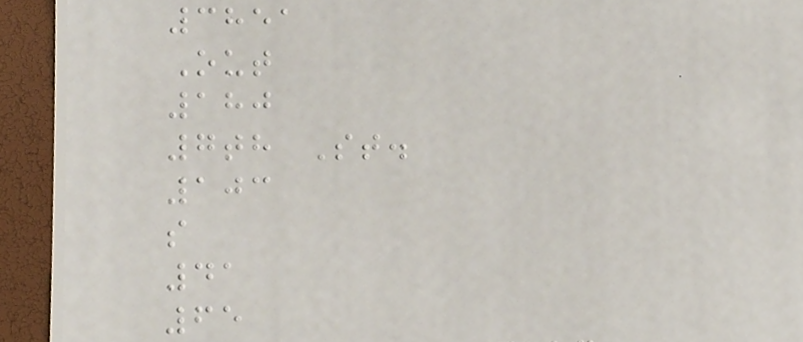3851
Out
180
7th St.
103
s
41
65
